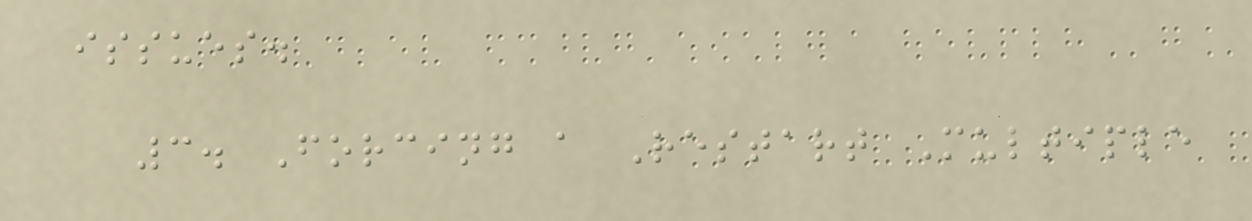issues.
3. Forcing a Restart Multiple
